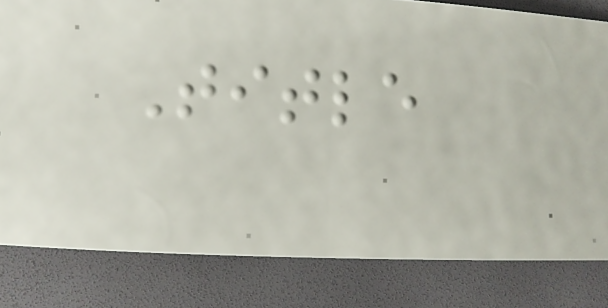Title
